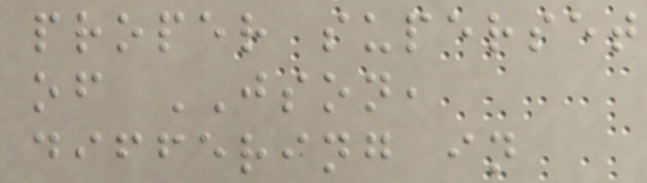proper superset
of JSON,
differing in
